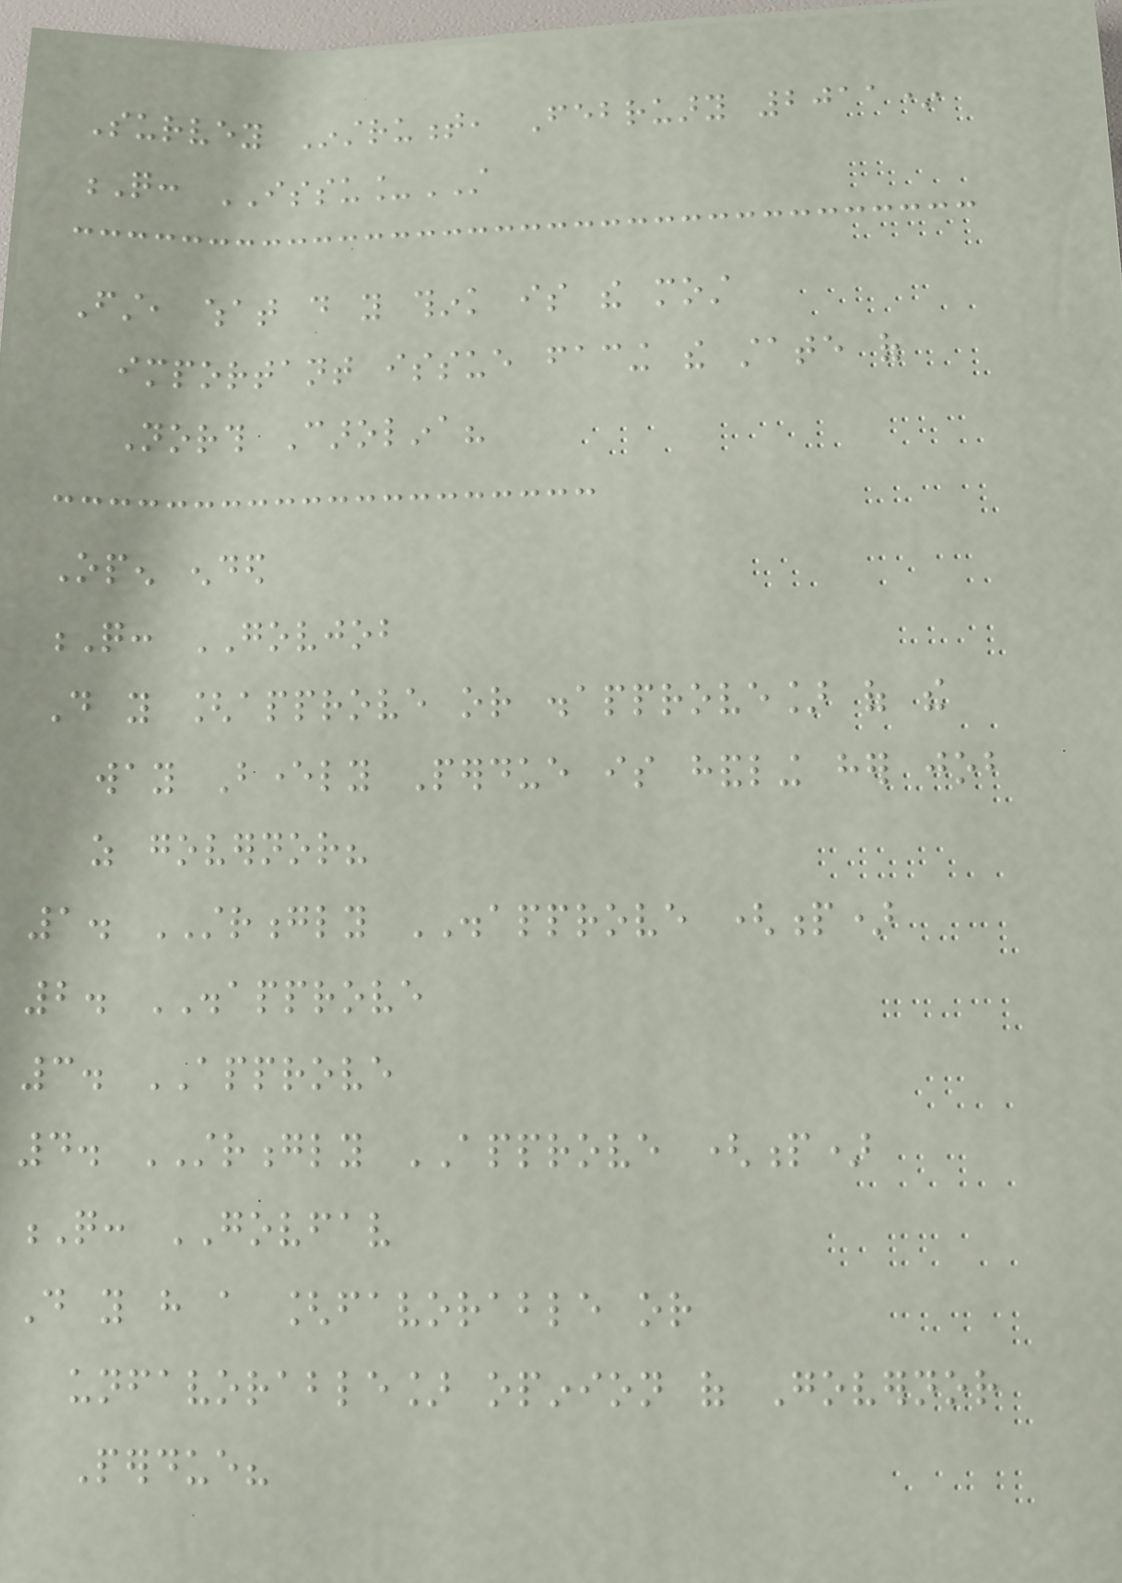Survey Instrument, February 2011*
Q: ISSU_ST
First, what do you think is the most
important issue facing the state of
North Carolina?
Open ended
Q: GOVJOB
Do you [approve or disapprove] of the
way Beverly Perdue is handling her job
as governor?
1. STRONGLY DISAPPROVE (p)
2. DISAPPROVE
3. APPROVE
4. STRONGLY APPROVE (p)
Q: GOVFAV
Do you have a [favorable or
unfavorable] opinion of Governor
Perdue?
